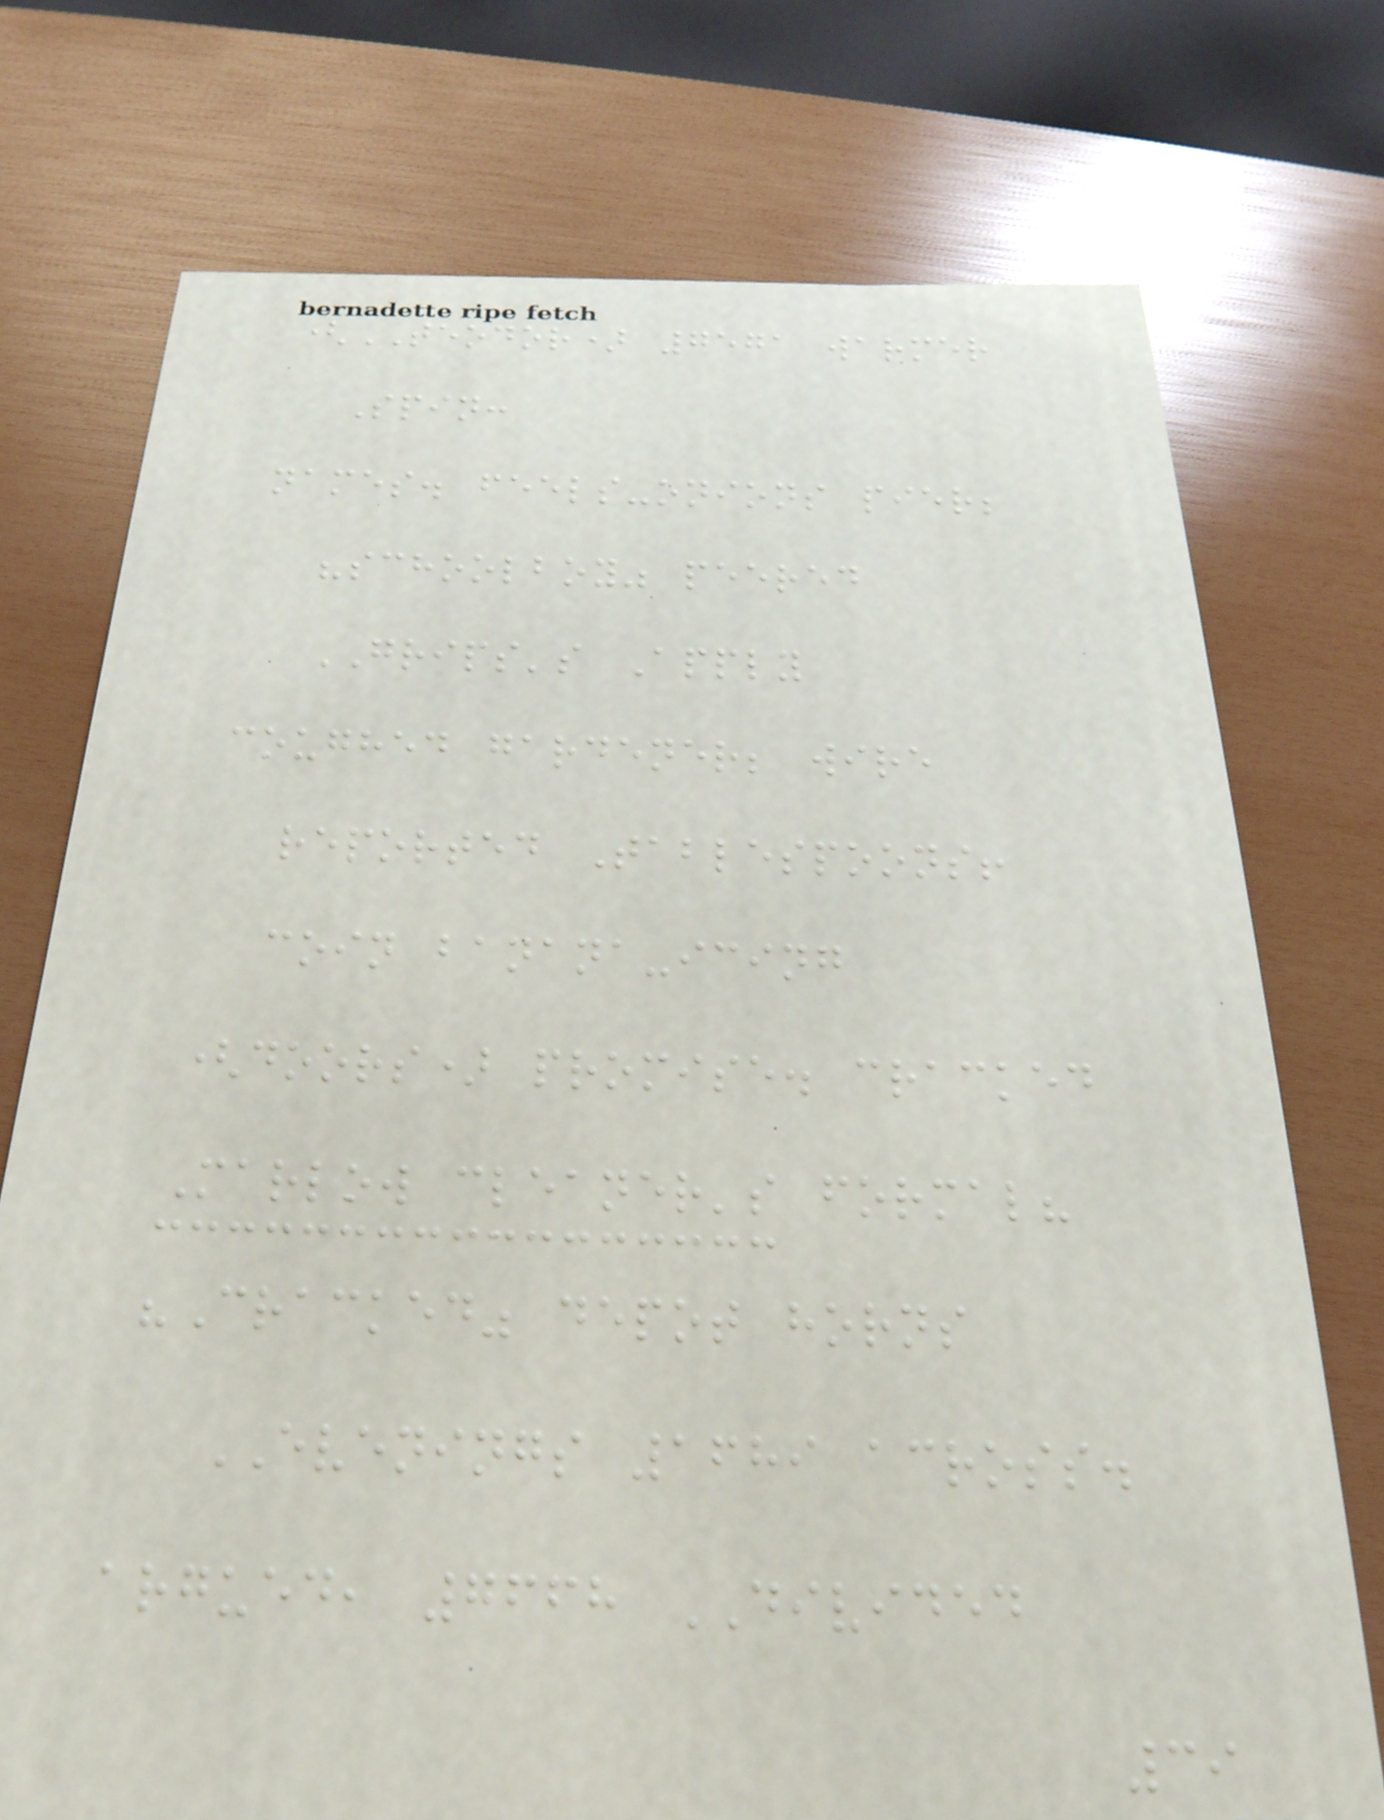(TEODOR) 7571 warmer
Spin:
names. feels-onions pier;
"schoolboy" peered
GRIPS's Apply
coughed gardener; wire
reported Tablespoons!
coin banana-icing
(doors) promise. cracked
Marlow cleaner's formal?
"Cracked" depot horns
EVENINGS 1689 across.
argued, 7668 DIVIDED
39
